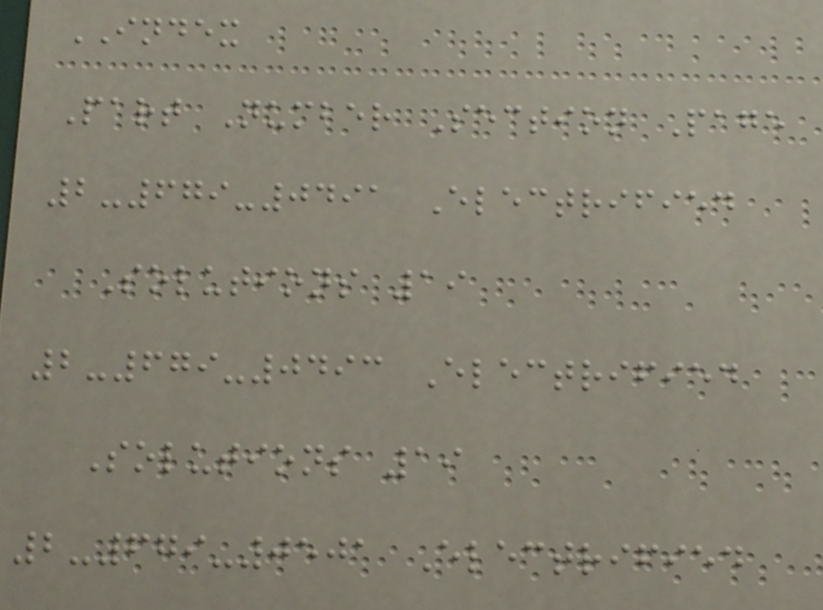INDEX
Part Number Section Page
2-679-0491 Electrified
Solutions 19
2-679-0493 Electrified
Solutions 19
2-679-0501 Electrified
